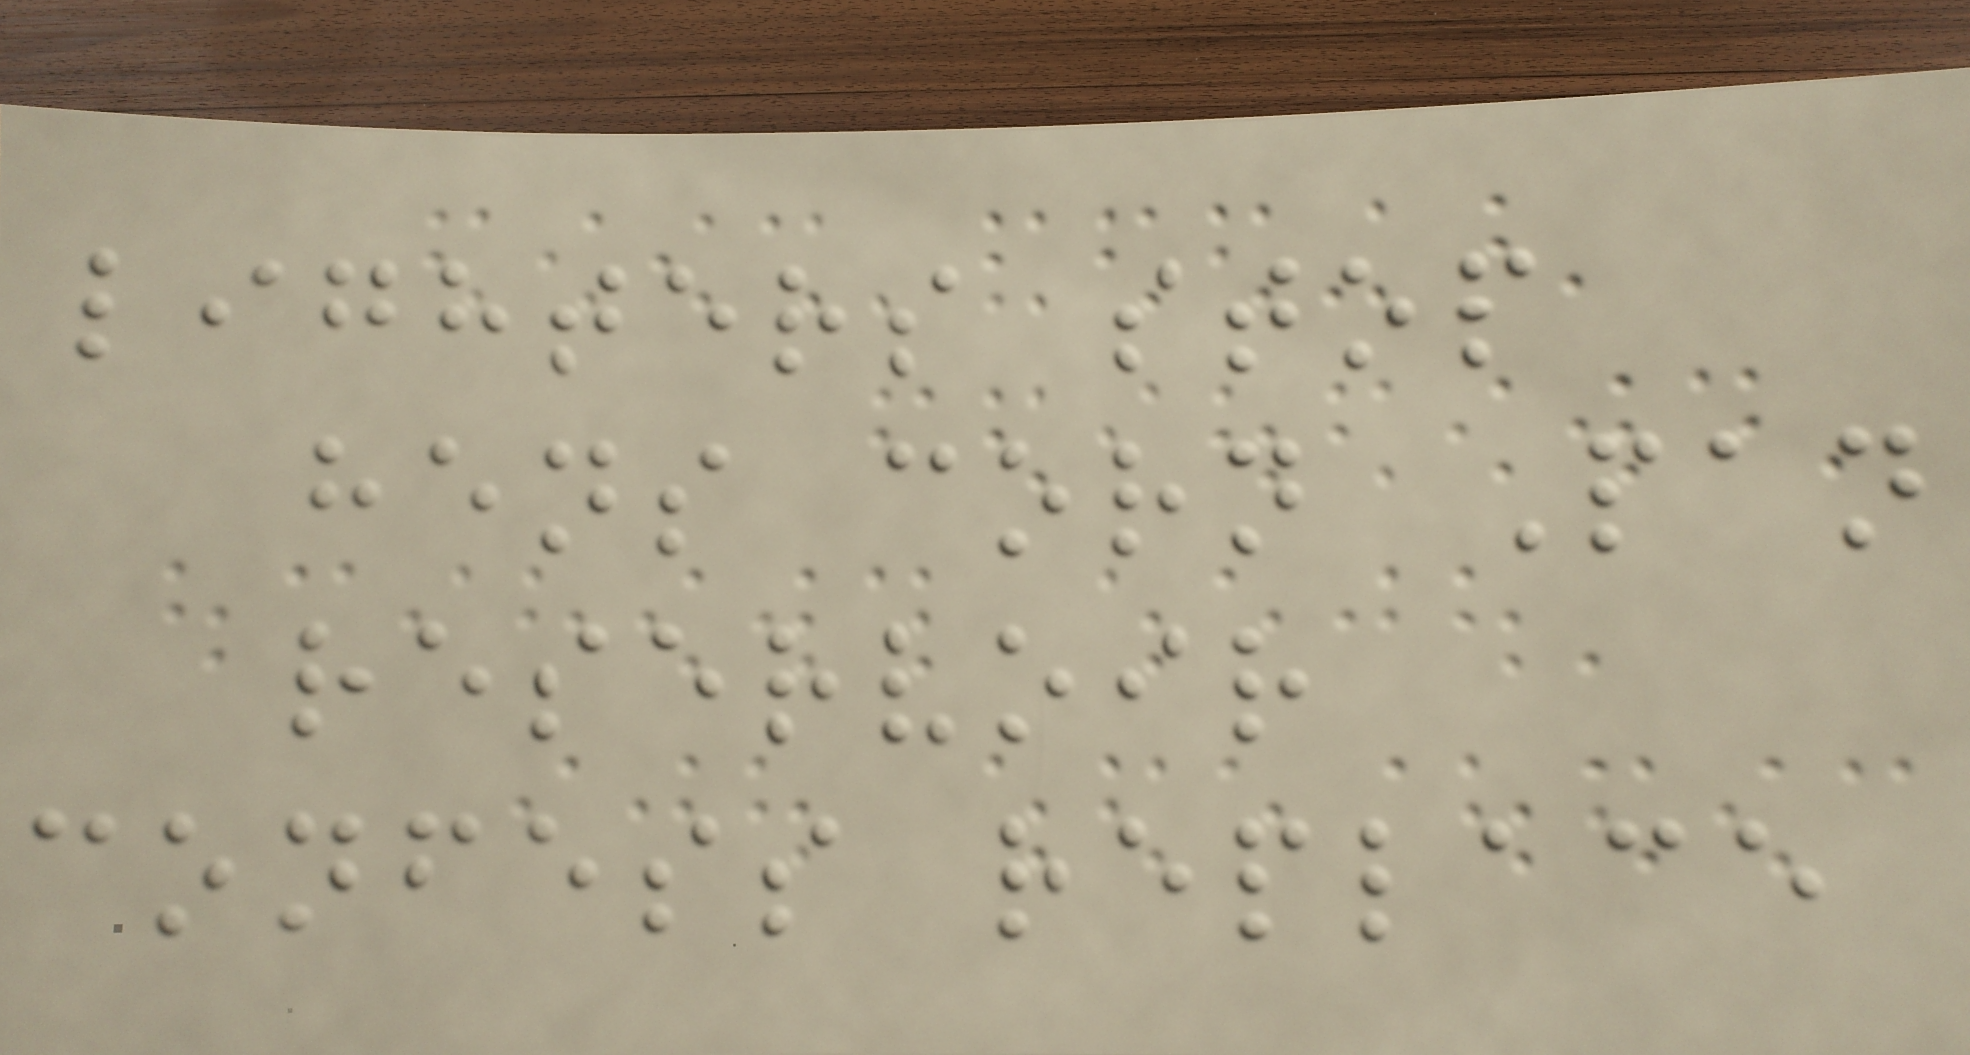lighters stop
hens corn Pan
reservoir
confess replace
